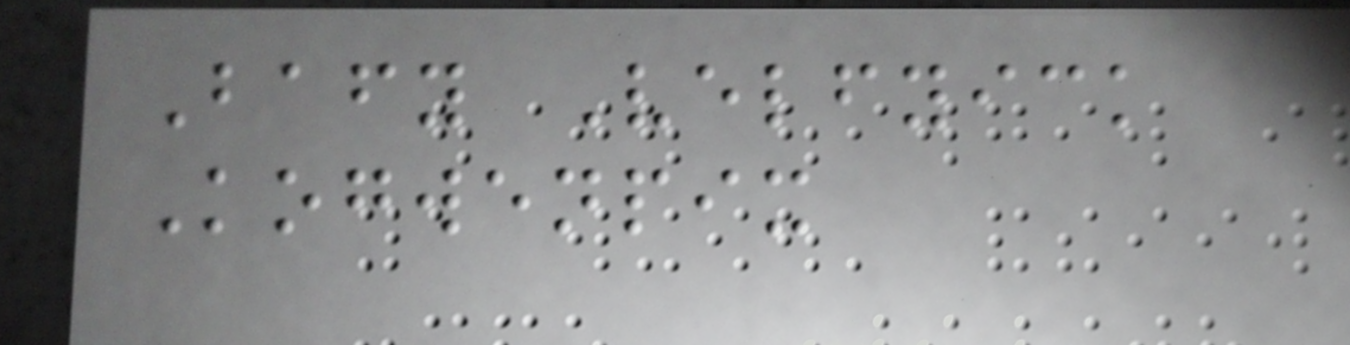Bafy Velfyick
Kogwenpix
